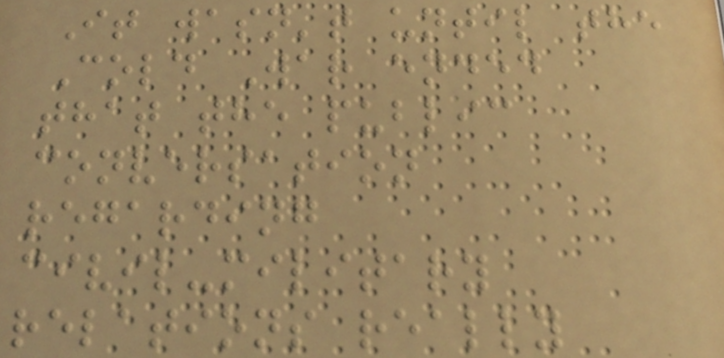It wasn't until the
Cold War ended
that the public
conversation
regarding
civil-military
relations really
